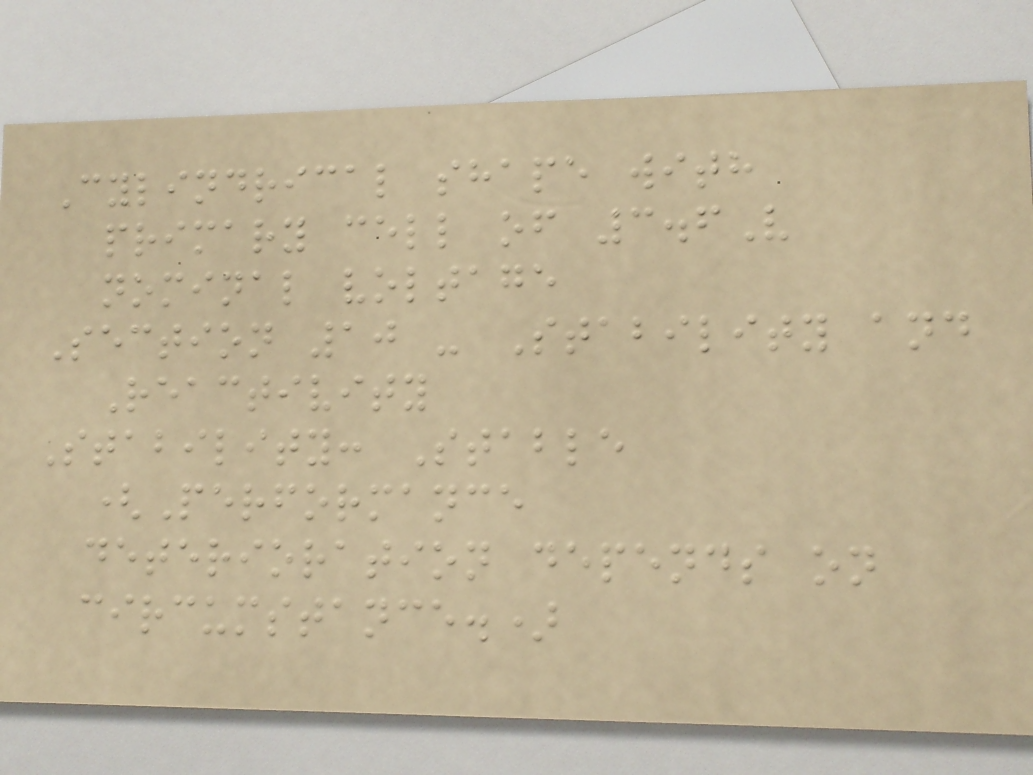Cylindrical shape with
primary cell of 3.6V
nominal voltage
Section 10 - Stability and
Reactivity
Stability: Stable
(Performance
deterioration depends on
circumstance.)
